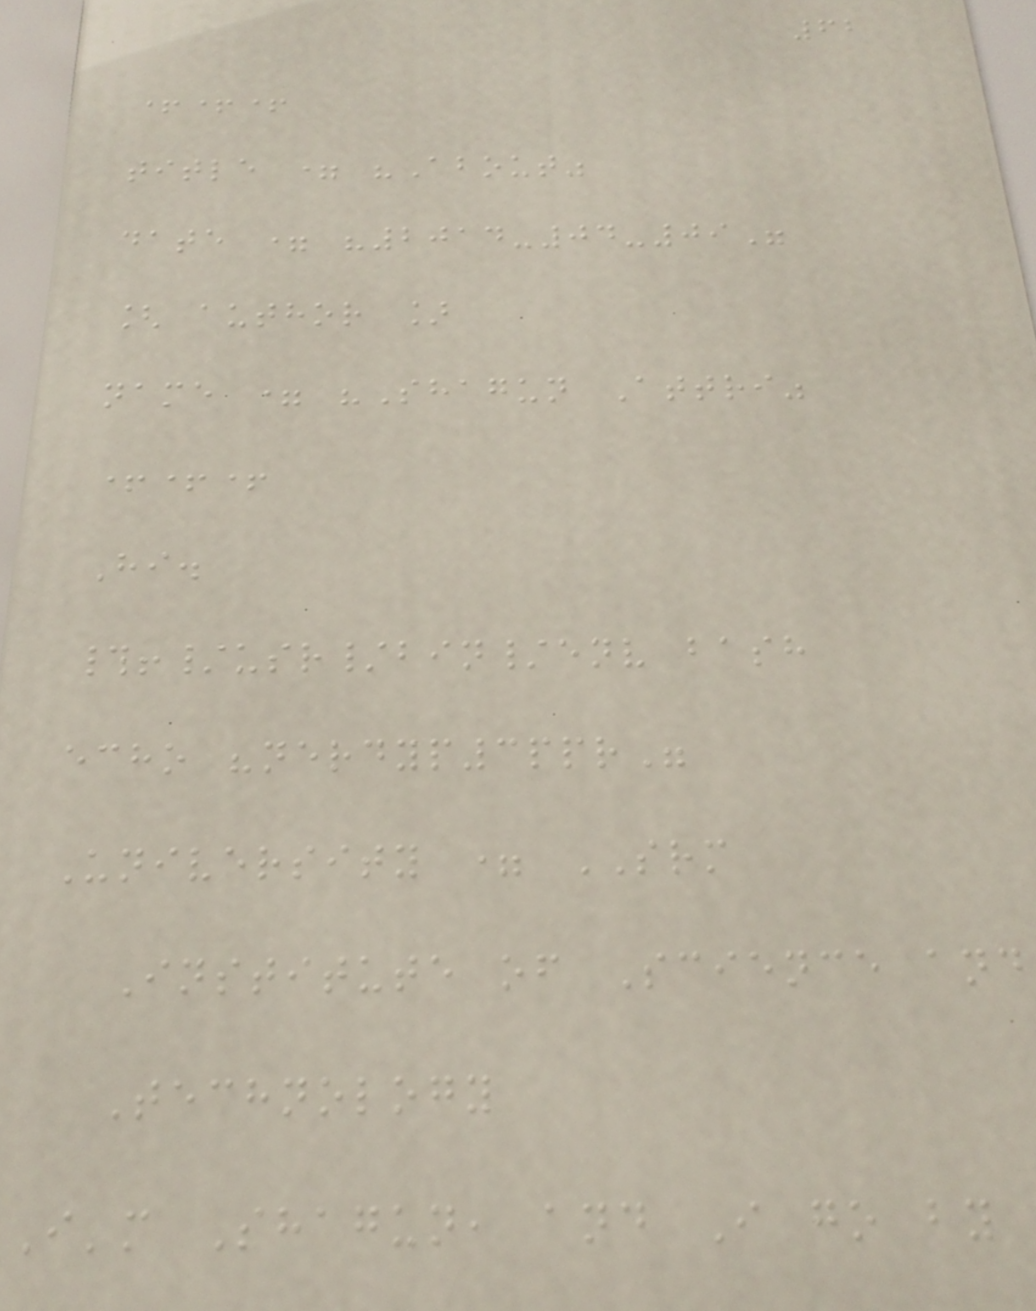62
+++
title = "About"
date = "2014-04-09"
[ author ]
name = "Shagun Attri"
+++
Hi.
#!/usr/bin/env bash
echo "nerdyp3ppr"
University = SRM
Institute of Science and
Technology
I'm Shagun, and I go by
